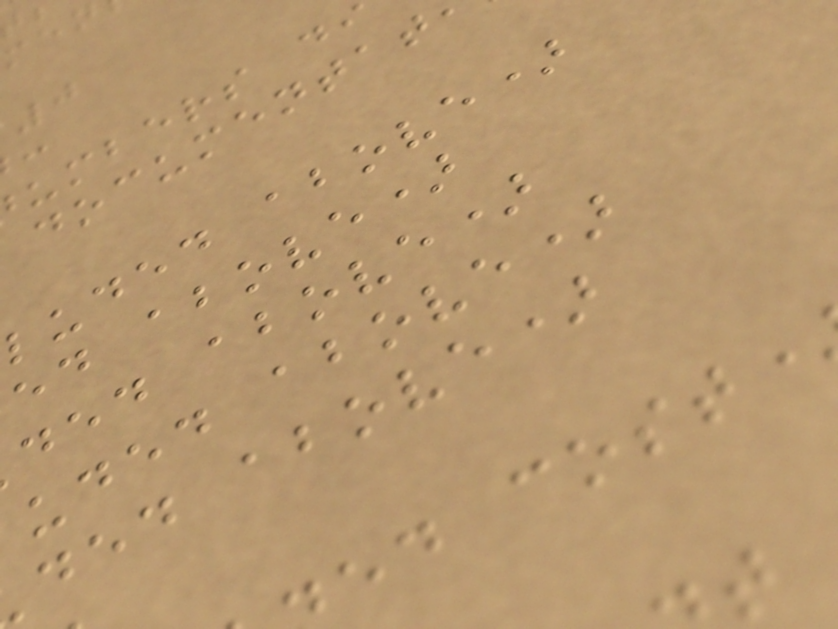umbers di
documentat
luded above)
ed above)
ded above)
uded above)
ded above)
